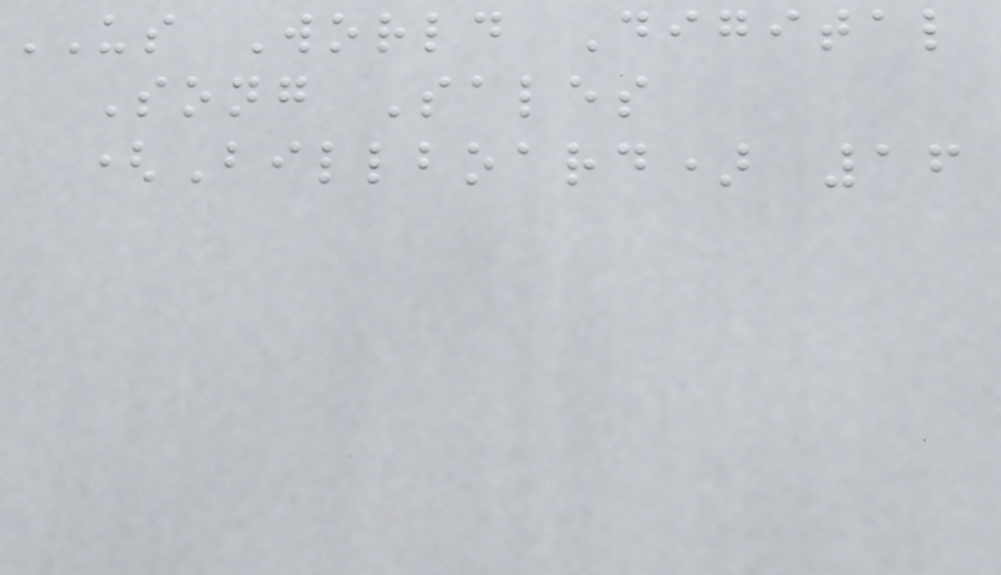US World Digital
Song Sales
(Billboard) 16
